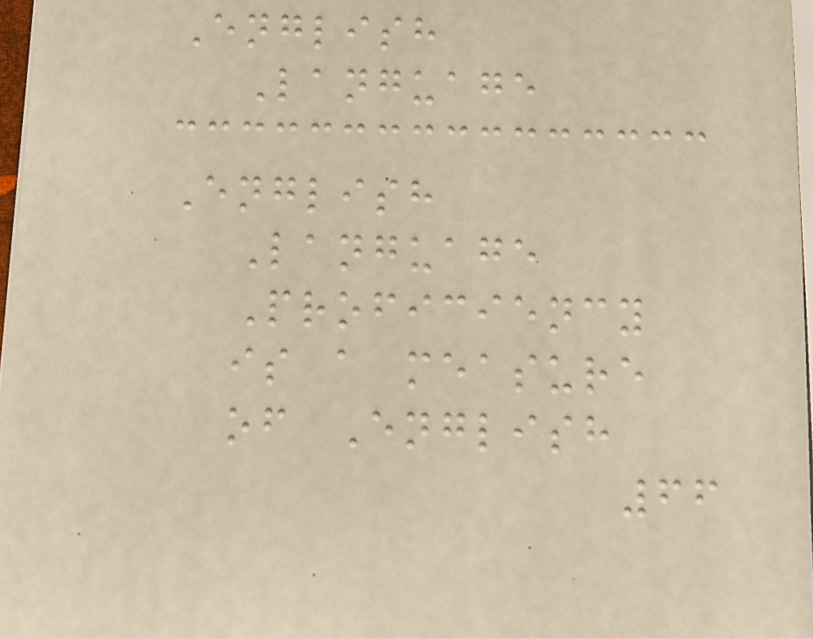English
Language
English
Language
Proficiency
is a measure
of English
66
